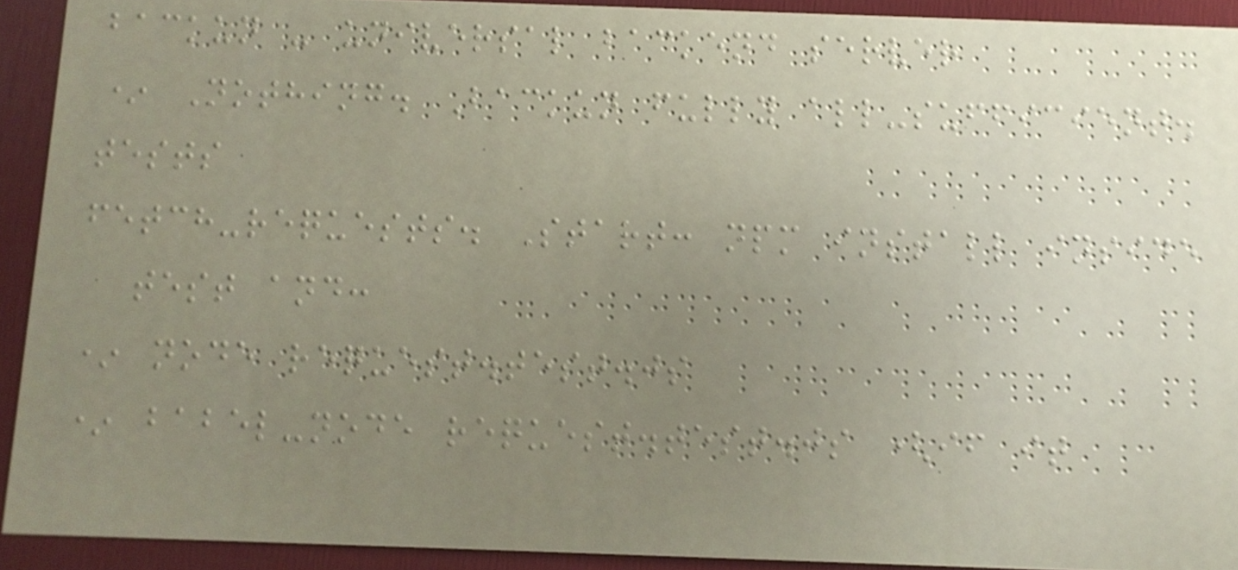backun - universal backend server
* Nothing. Backun fully all-sufficient.
tests
fetch-requests. Start: npm install inside
test and:
* node request.test.js
* babel-node request.test.js (if it
